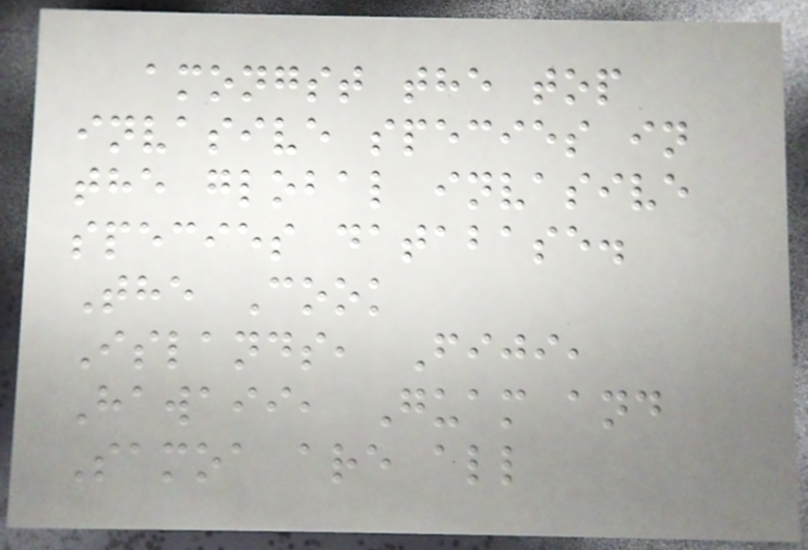amongst the top
invasive species in
the global invasive
species database.
The Cook
Islands, Fiji,
Hawaii, Guam and
Samoa are all
